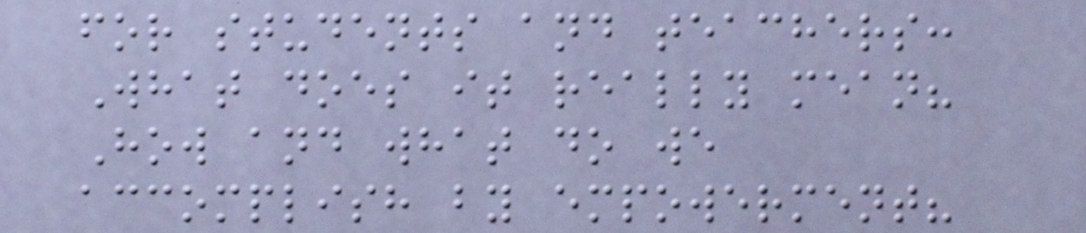for students and teachers:
What does it really mean?
How and what do we
accomplish by empowerment?
